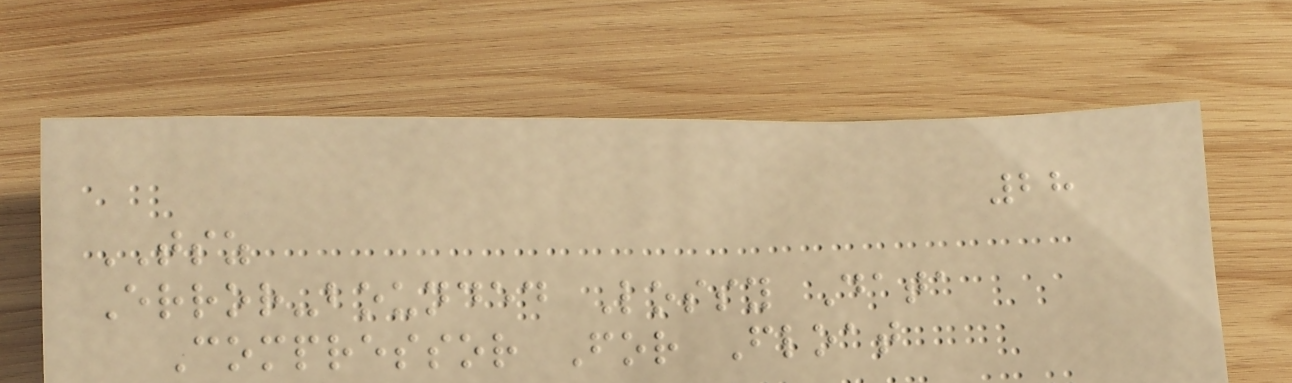28
TSZ
Error-bounded Lossy Data
Compressor For Float
